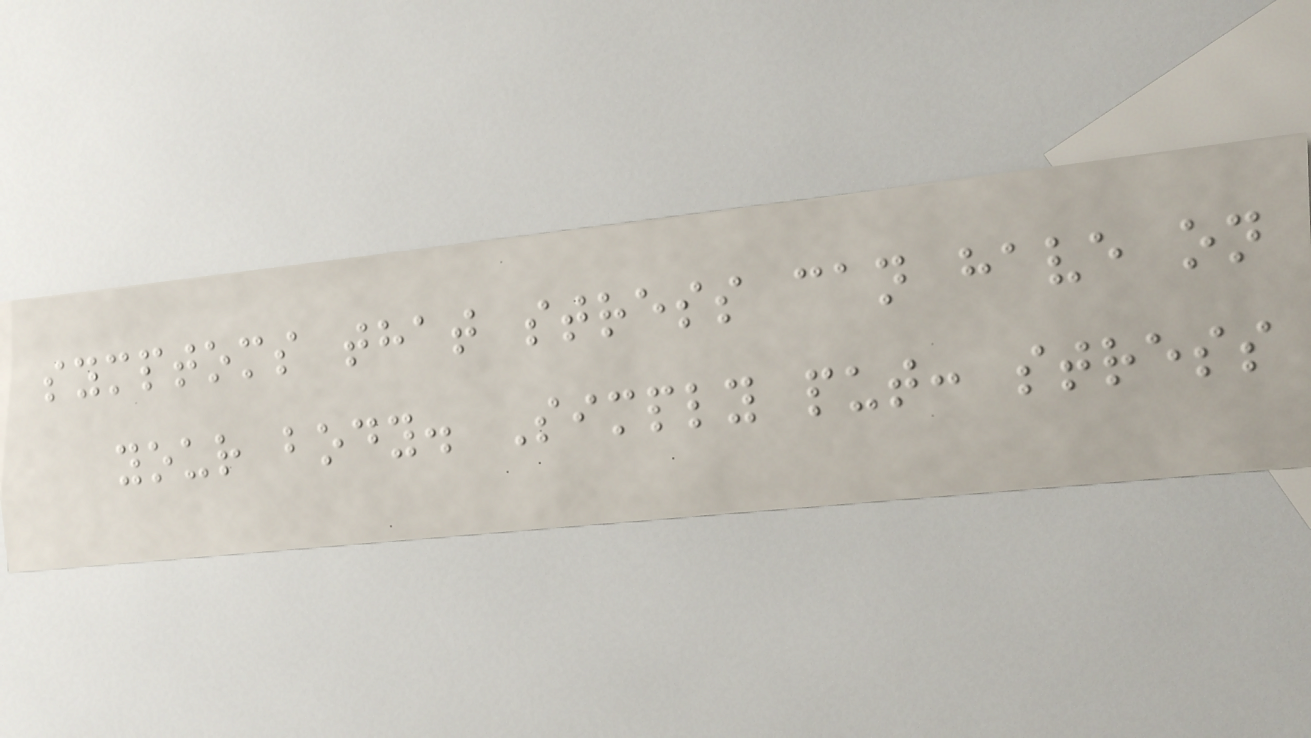symptoms that stress can have on
your body. Simply put: stress
